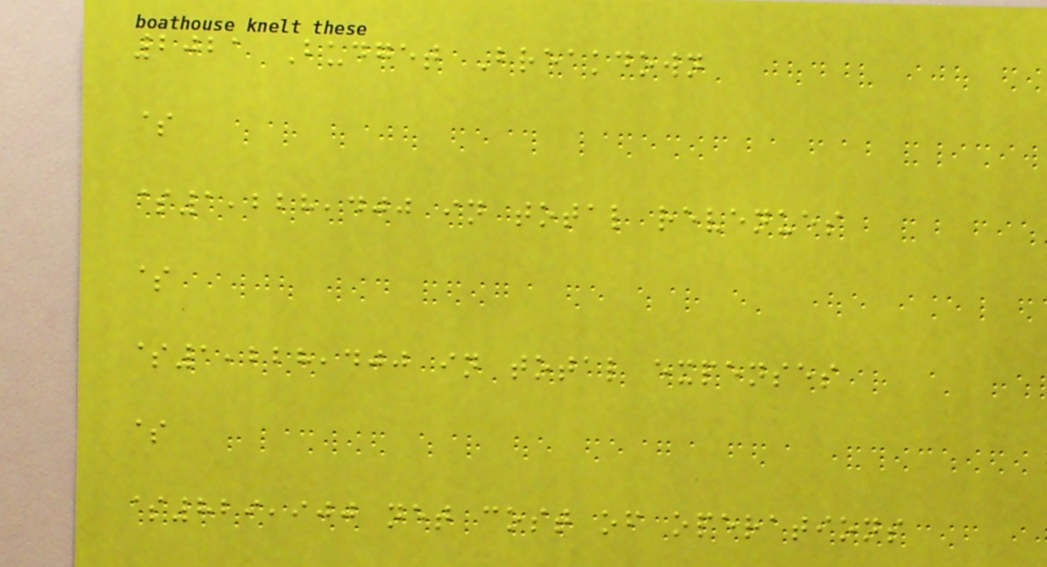2021 Budget Breakdown
$
$1,228,400 in total revenues
$
$1,228,400 in total expenses
$
$829,900 net cost of operations
